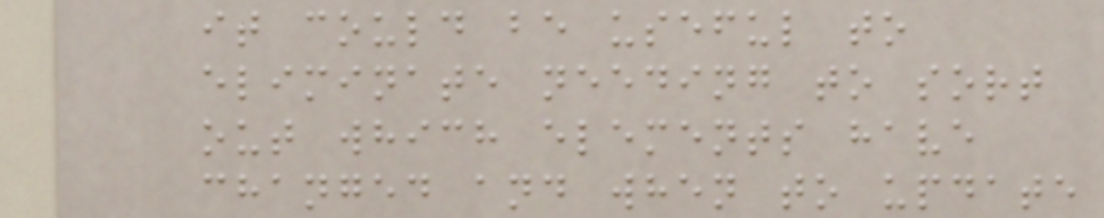it could be useful to
eliminate needing to sort
out which elements have
changed and when to update
